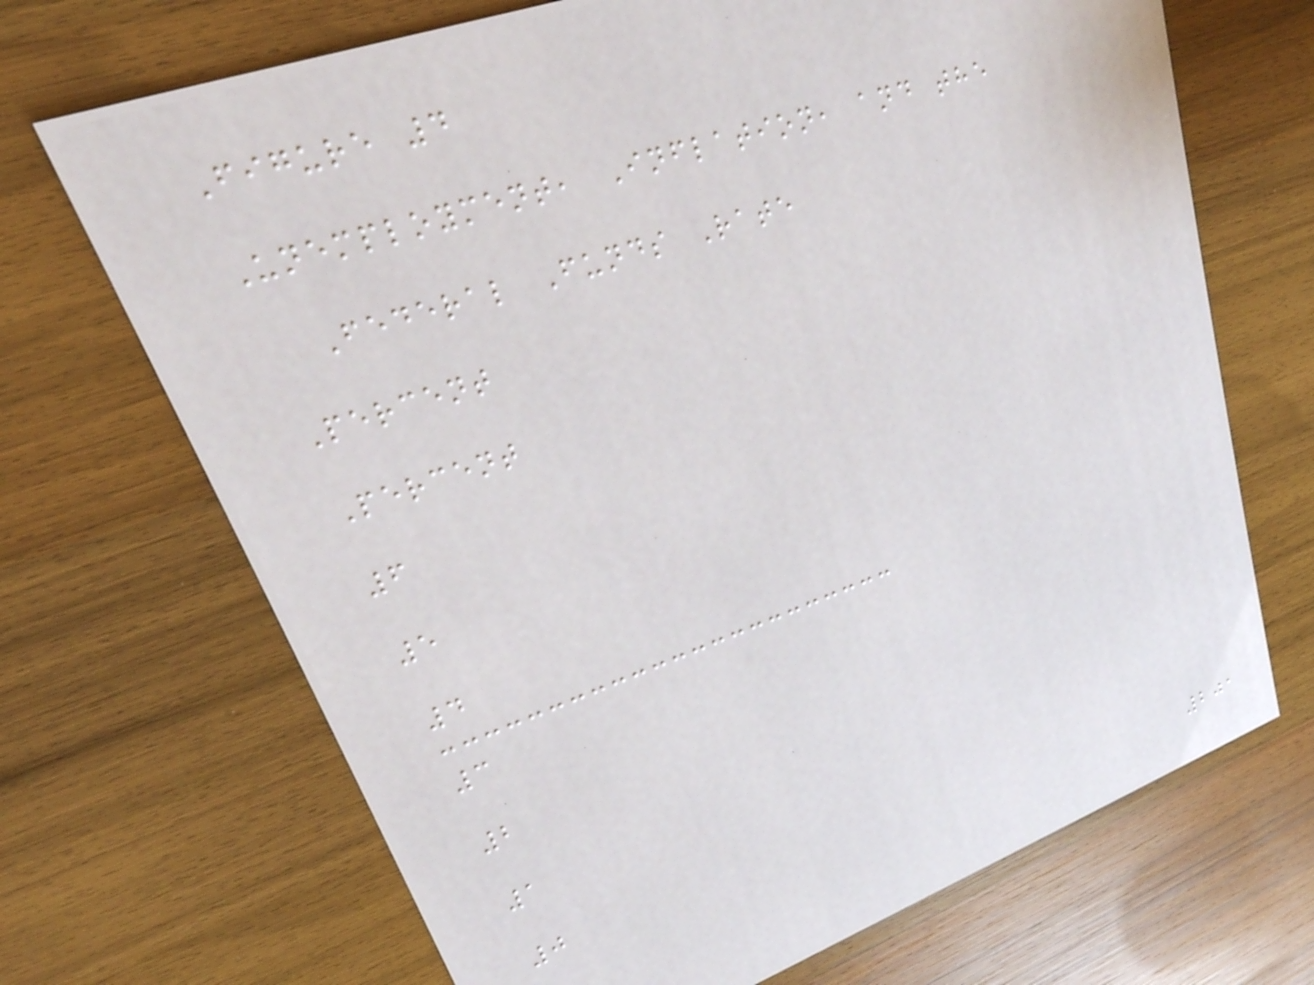Figure 4
Unemployment, Inflation, and the
Federal Funds Rate
Percent
Percent
6
5
4
3
2
1
0
201
